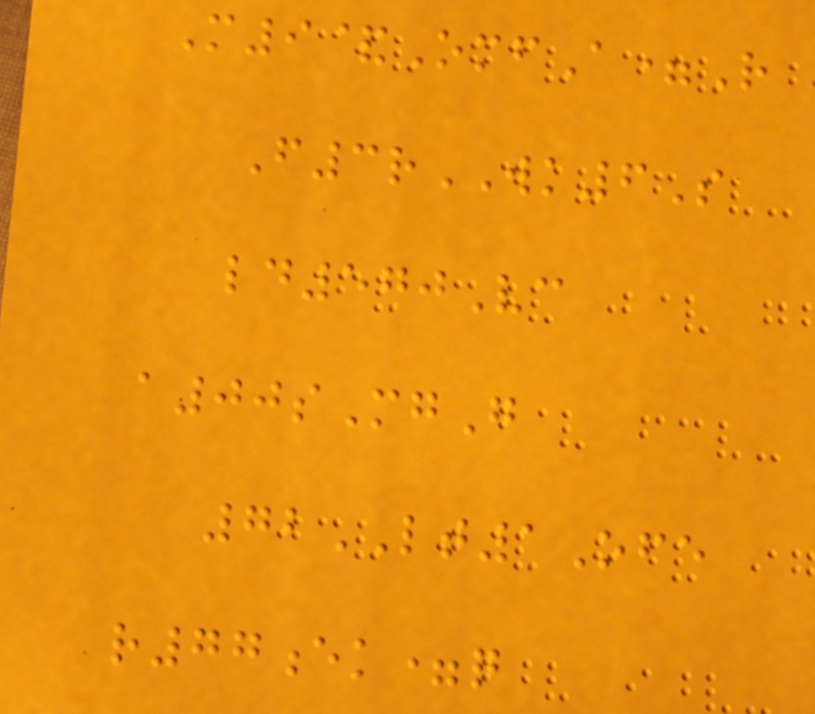M9&OmfA=R
F3rWK6S
ld570Vc
a00sMgG
72LT1Ofe
r77ek=q
